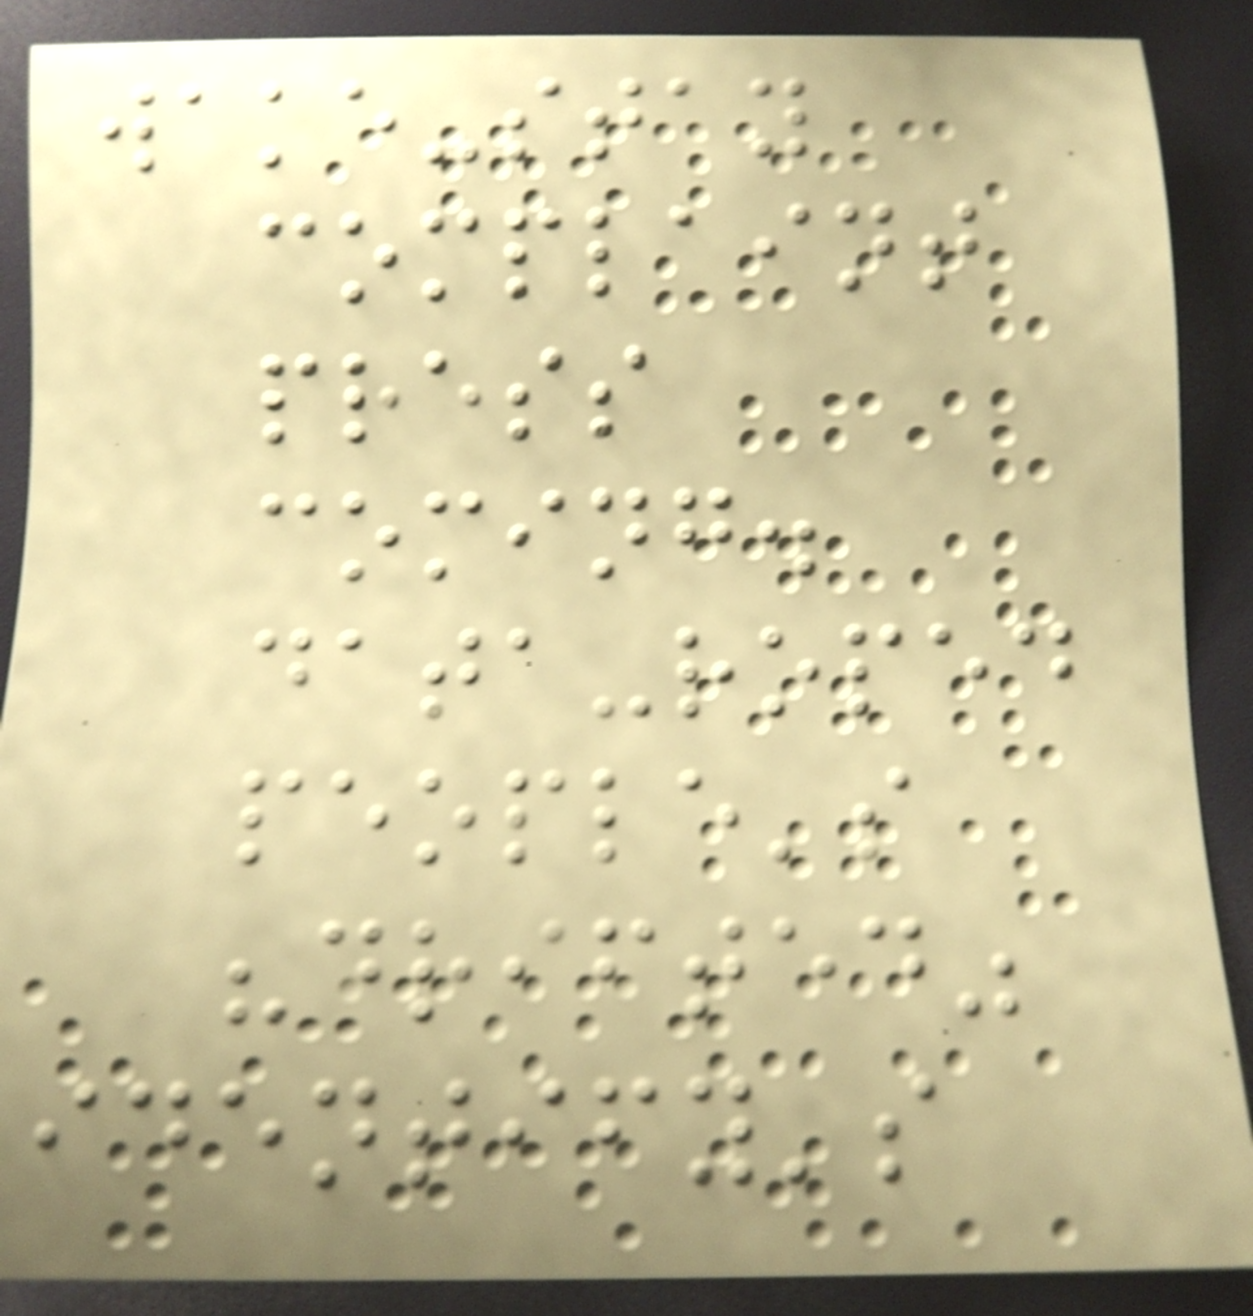wake-stay
complaint
press
coming.
data-roped
people's
"drifted"
identify's
